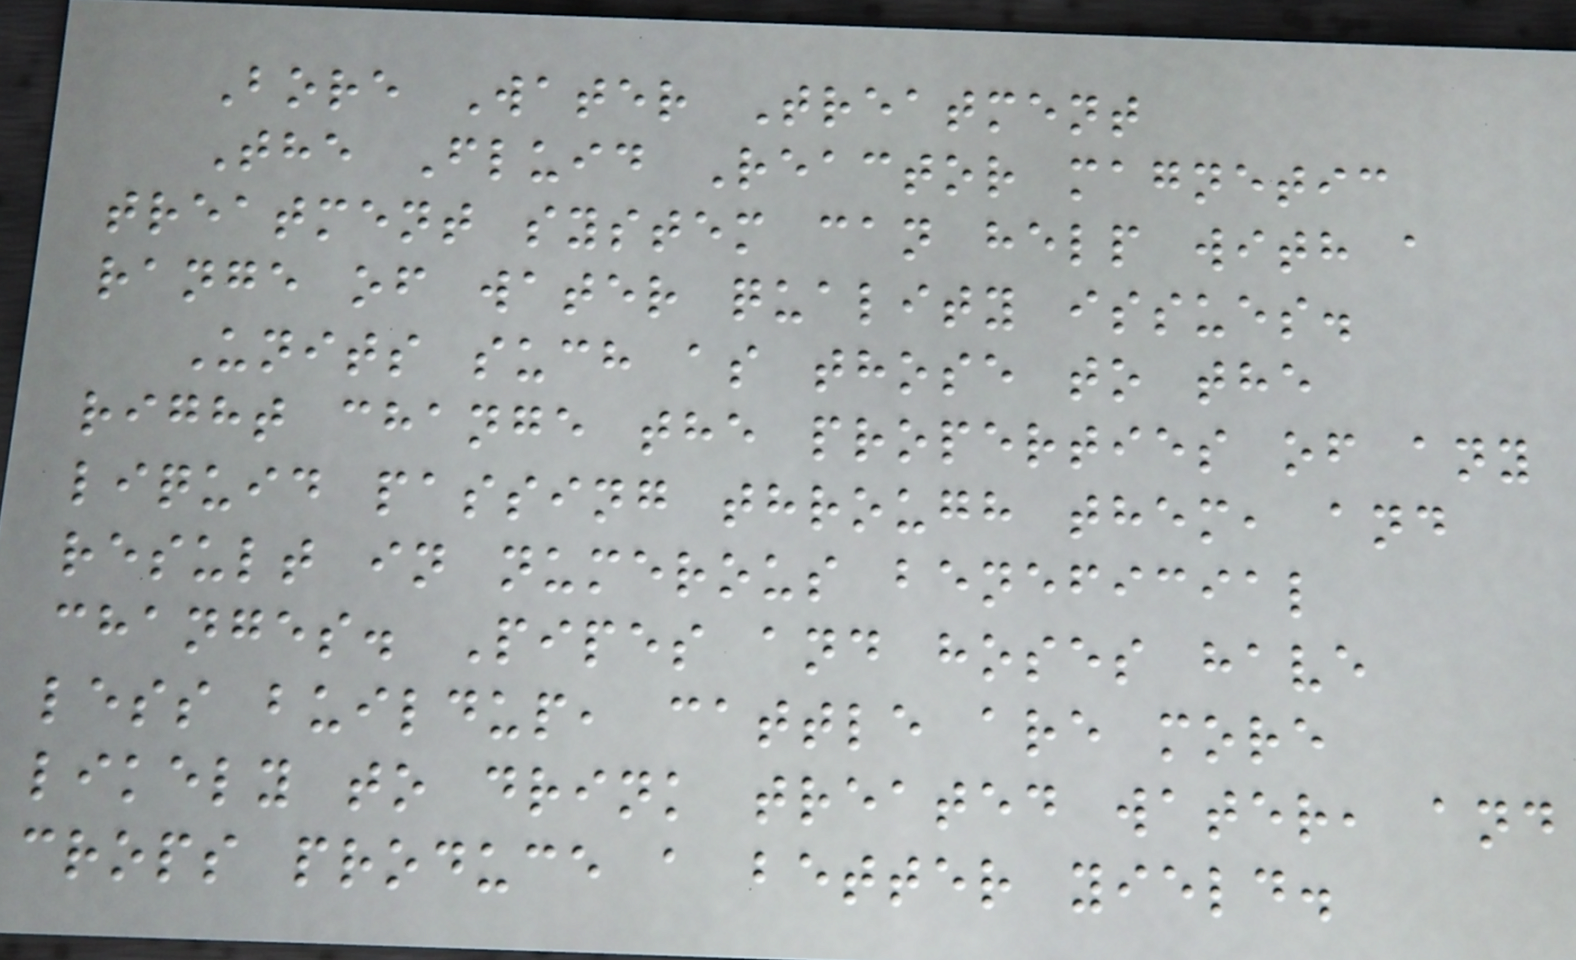Bore Water Treatment
The Fluid Reactor magnetic
treatment system can help with a
range of water quality issues.
Units such as those to the
right change the properties of any
liquid passing through them, and
result in numerous beneficial
changes. Pipes and hoses have
less buildup, cattle are more
likely to drink treated water, and
crops produce a better yield.
